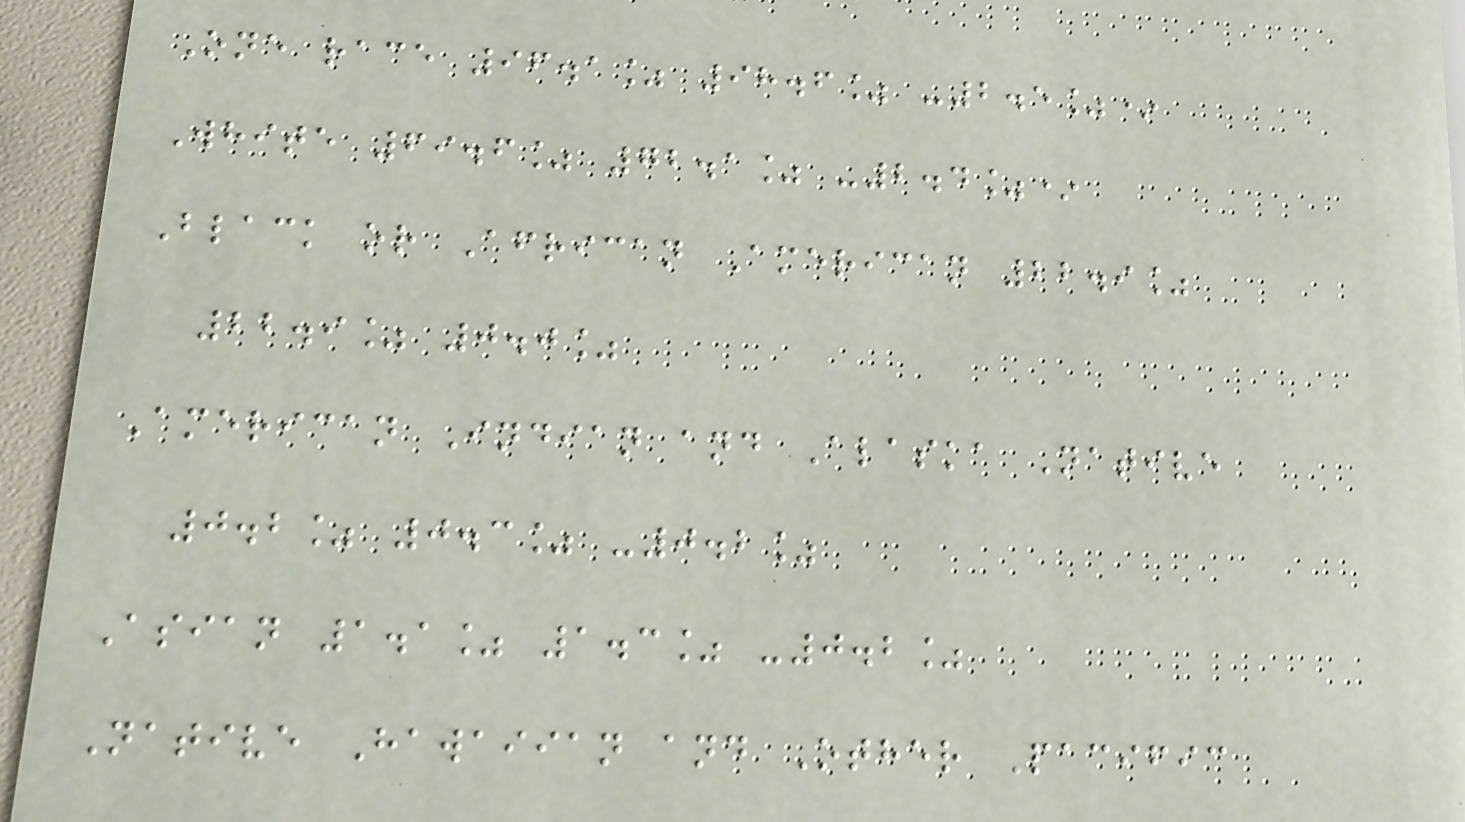One race 96.1% 98.6% -2.5%*
White 69.6% 72.1% -2.4%*
Black or African American 22.9%
22.9% 0.0%
American Indian and Alaska Native
0.2% 0.3% -0.2%
Asian 1.1% 1.3% -0.2%
Native Hawaiian and Other Pacific
